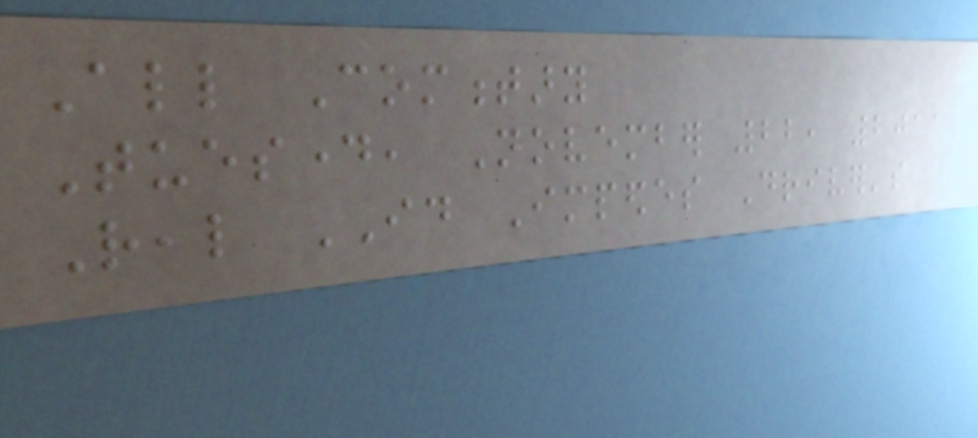All Commentary
Tuesday, November 22, 2011
Real ID Impedes Driver's
